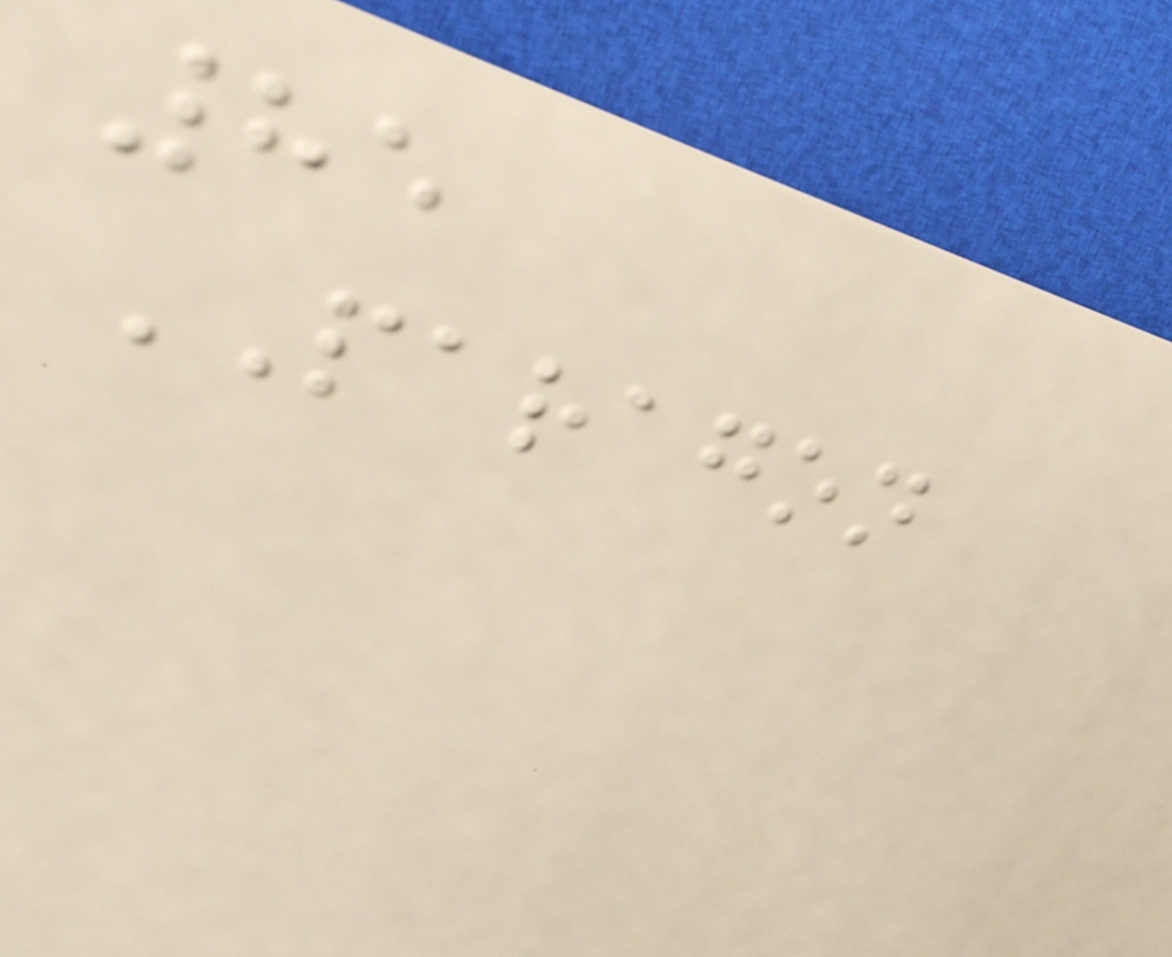85
PARAGON
